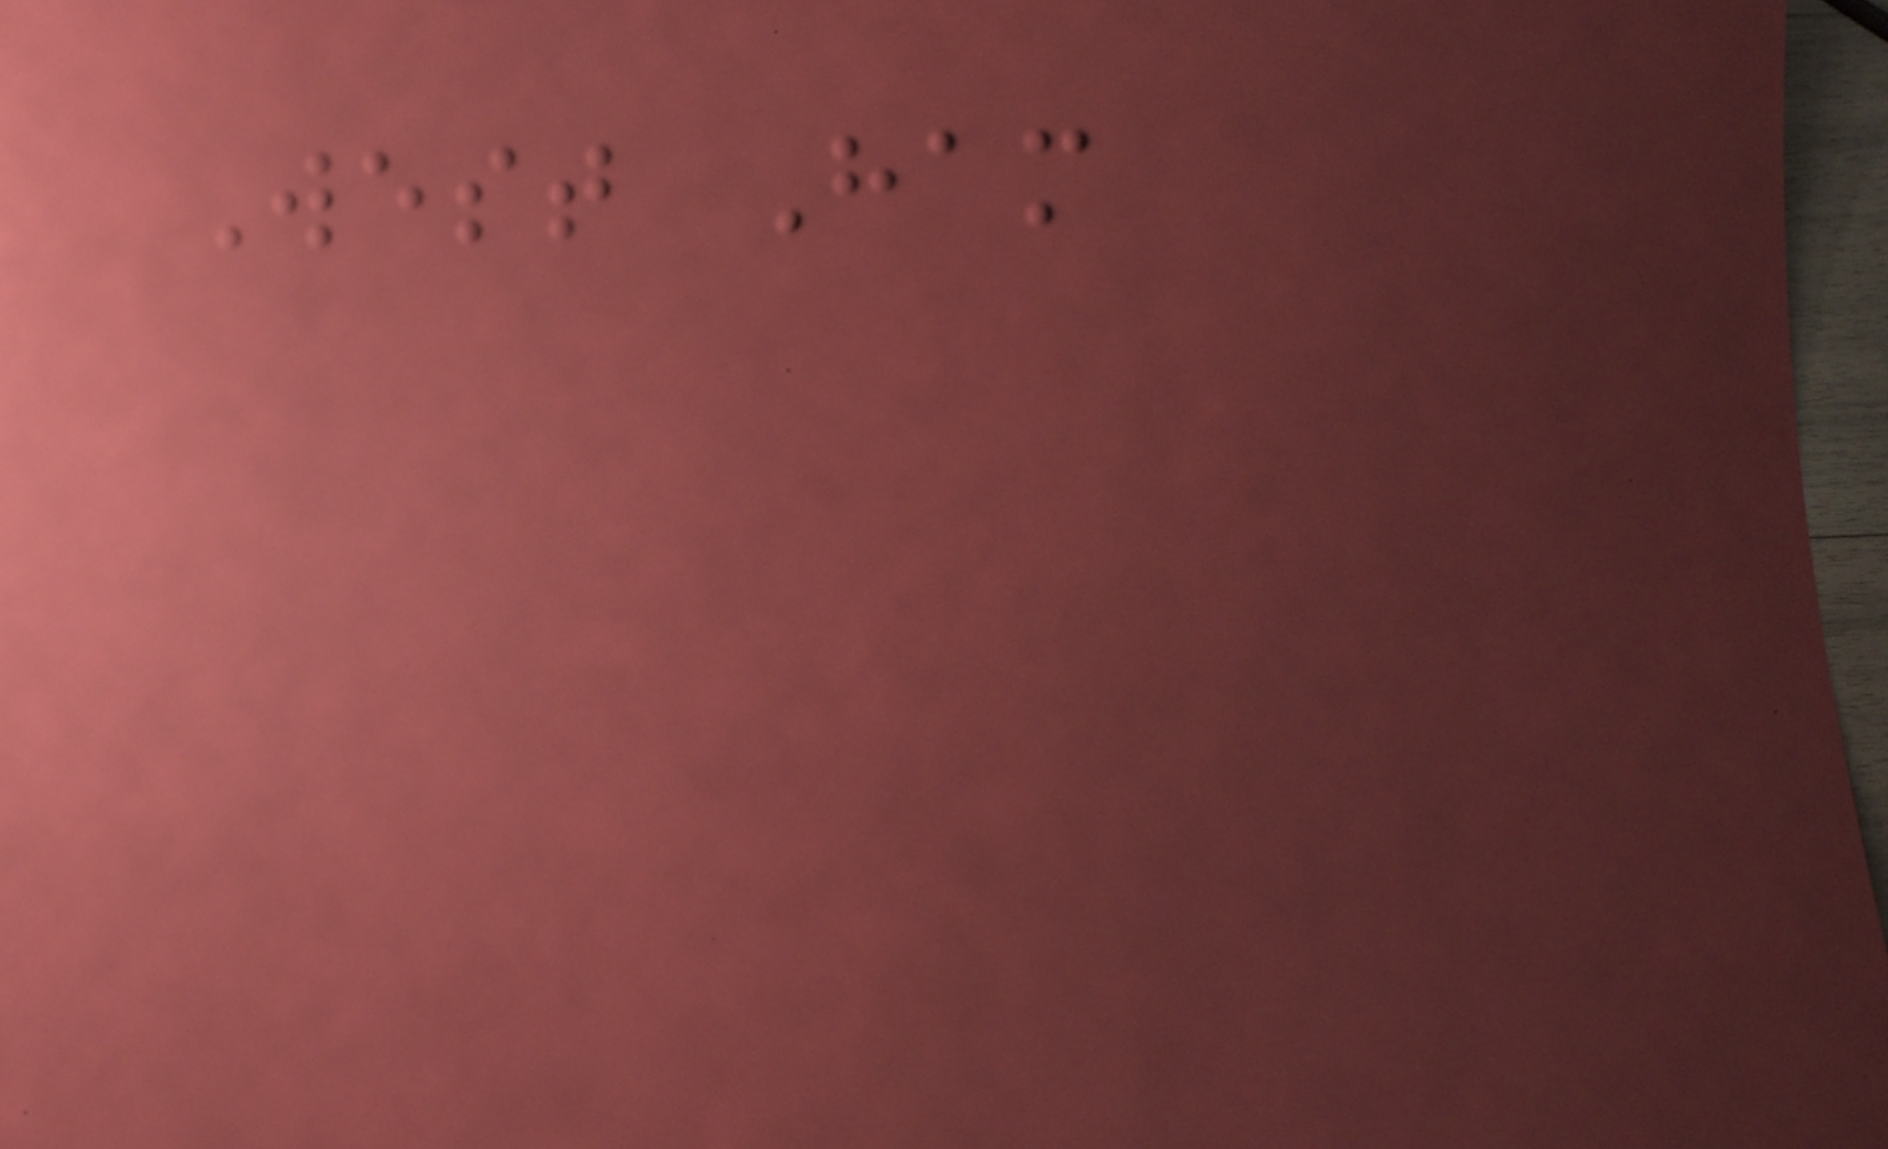West Ham
